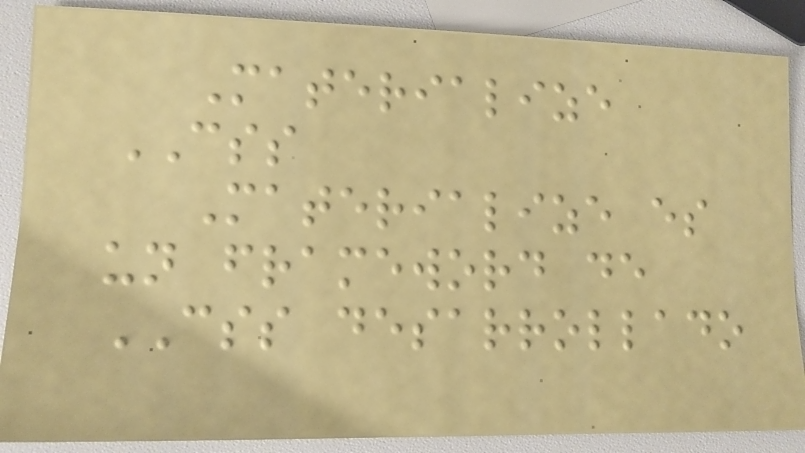Materialize
CSS
Materialize es
un frameword de
CSS desarrollado
